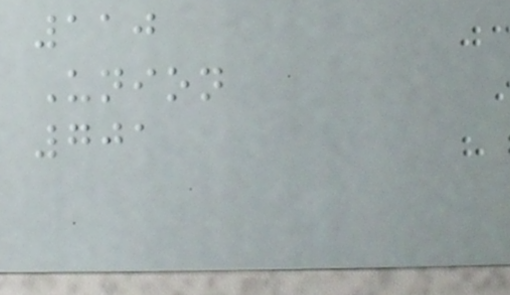110
Union
701
